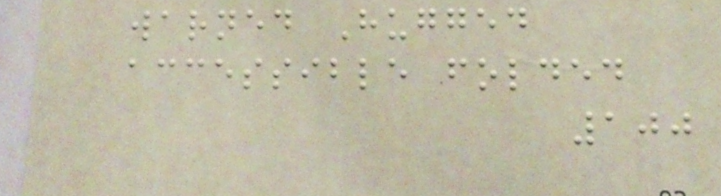warned Hugged
accessible folded
100
